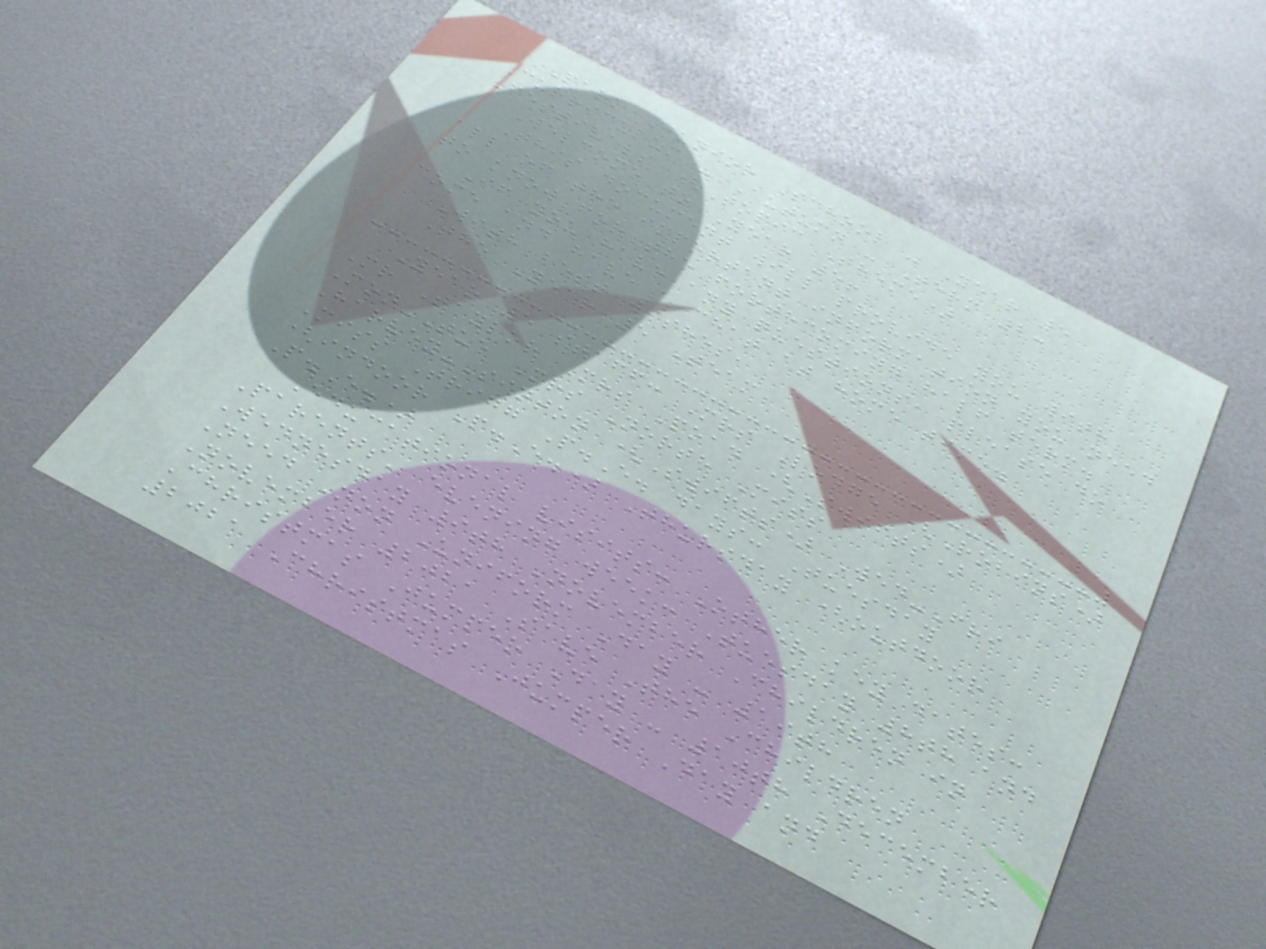Park Junior School - Year 5
Curriculum - Autumn - Term 2:
Festivals (Topic Theme)
Welcome to Year 5!
This document will provide you with
all of the important information you need
to know for the forthcoming half term.
If you have any questions, please do
come and have a chat at home time.
With best wishes,
The Year 5 Team
Year 5 staff: Mrs Lodge (Robins)
Mr Taylor Mrs Poad (Swifts)
Mon-Tue Mrs North Miss
Harvey-Sinton (Swifts) Wed-Fri
Miss Trigg P.E. days: Tuesday
(indoor P.E.) Thursday (outdoor
P.E.)
Educational visits: Other key dates:
Parents' evening week: Tuesday 8th and
Wednesday 9th November Children in
Need Non Uniform Day - 19th
November 2021 Save The Children
Christmas Jumper Day - 10th December
2021 Christmas Jumper Day and
